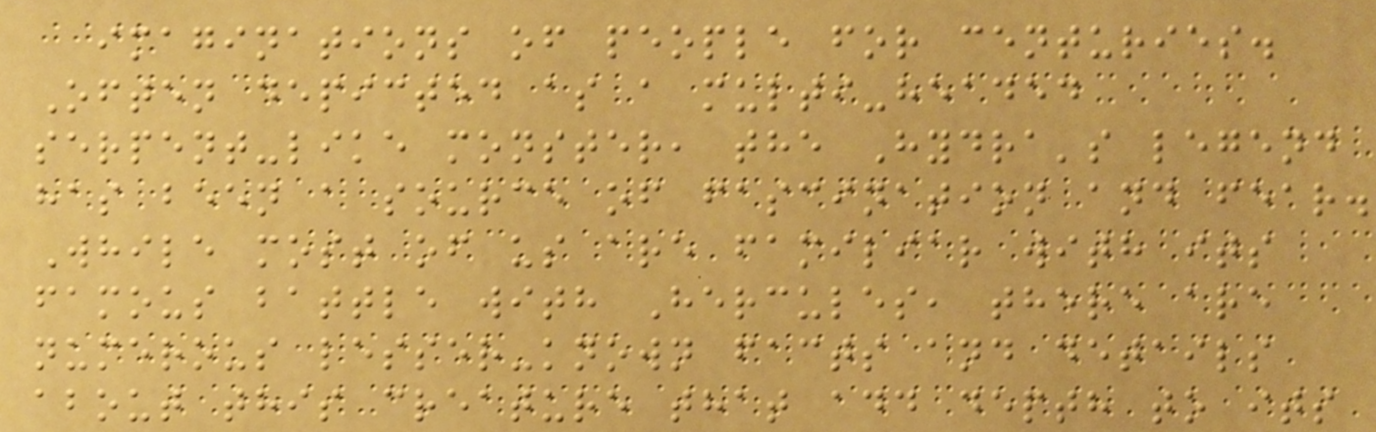imaginations of people for centuries.
Often depicted as a multi-headed
serpent-like monster, the Hydra's legend
has been a source of fascination and fear.
While most of us are familiar with its
famous battle with Hercules, there are
numerous lesser-known facts and details
about this creature that add depth to its
